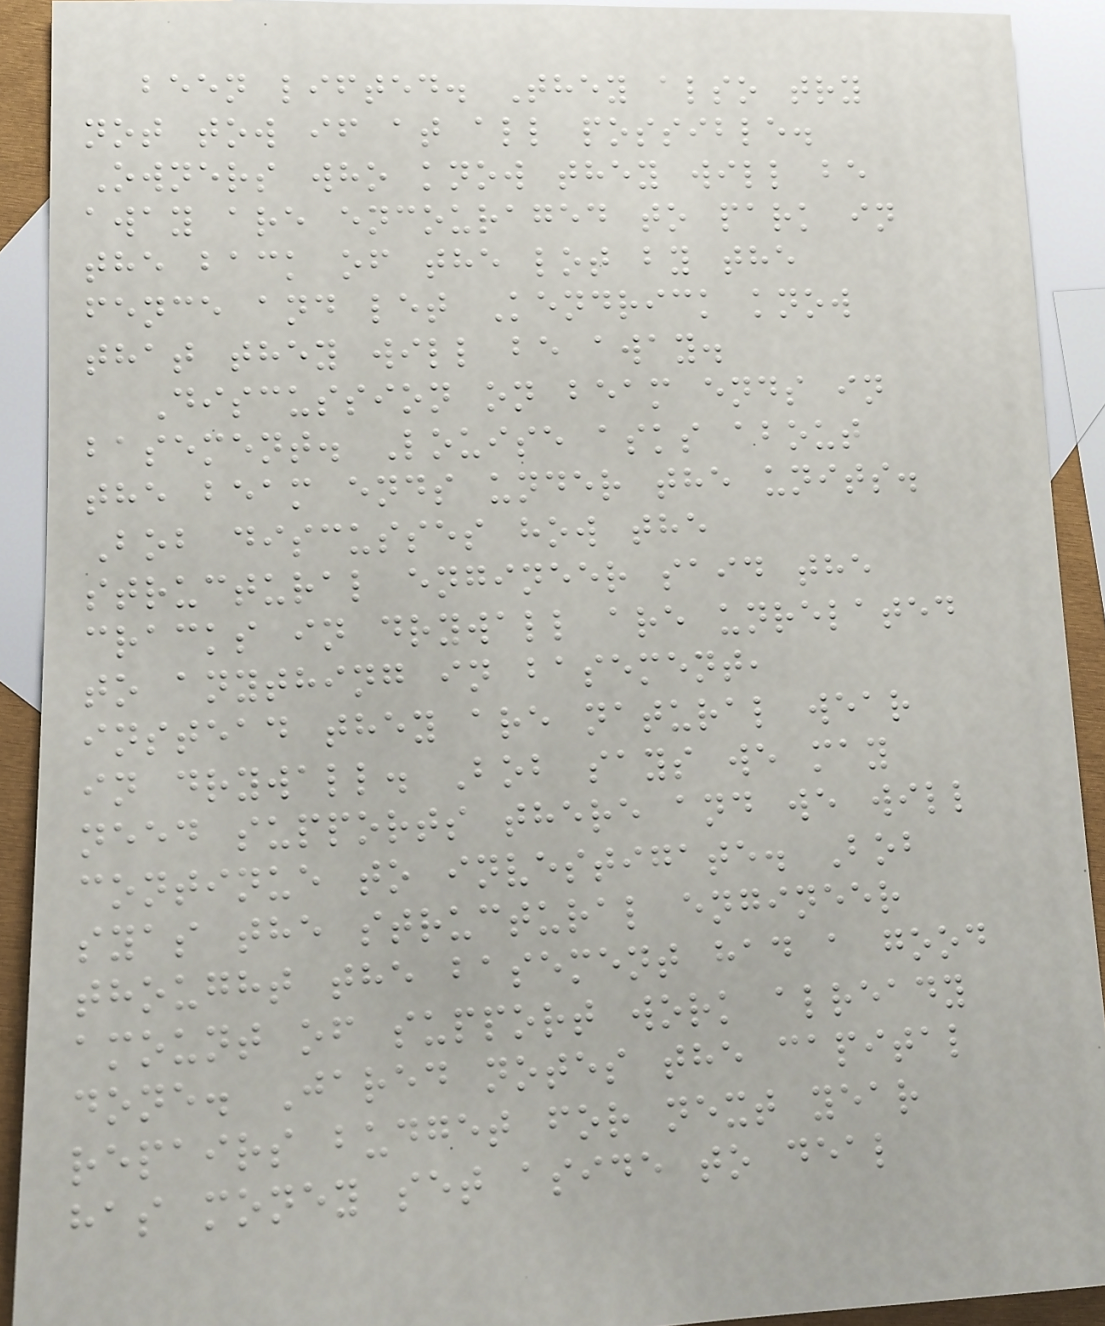been lifted. They also try
not tow if at all possible.
Owners who know they will be
away are encouraged to park in
the back of the lot by the
fence and let Kendrick know
that they will be away.
Discussion on beam ends in
basement. Louise asks about
the beam ends under the units.
Bob discusses how the
structural engineer said the
cracks in drywall are unrelated
to anything in basement,
instead they are natural wear
in drywall. Bob says we may
need supports there and we will
continue to investigate. Bob
syas the structural engineer
thought the basement had a good
amount of support work already
done. Jared notes the capital
repairs budget for next year
has money set aside to deal
